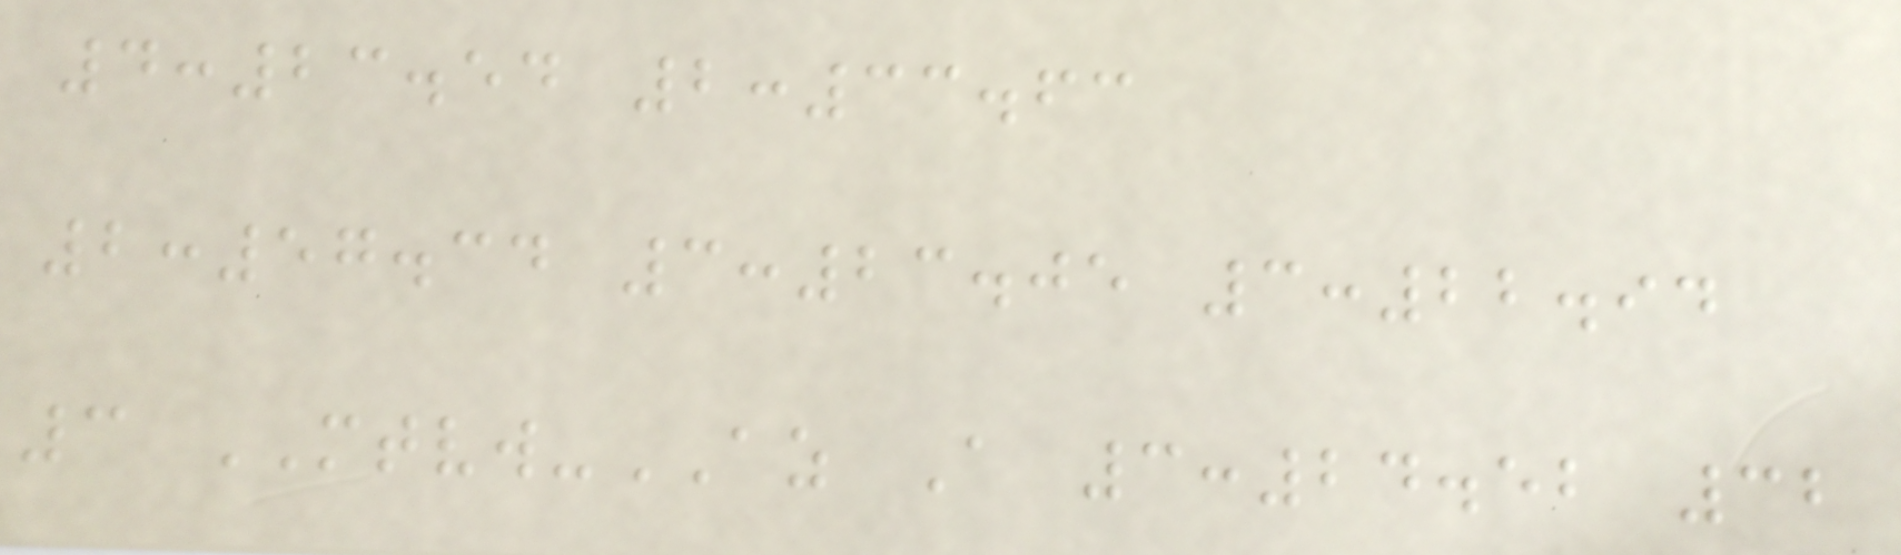4:23.54 2:33.63
2:57.34 3:23.05 3:22.94
3 MTVW-AZ A 3:24.52 32
